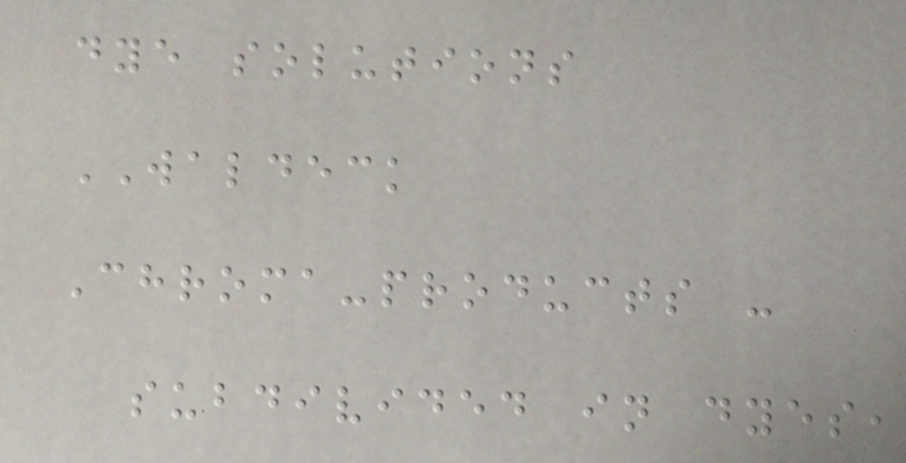dye solutions
WALDECK
Chroma-products -
subdivided in dyes,
